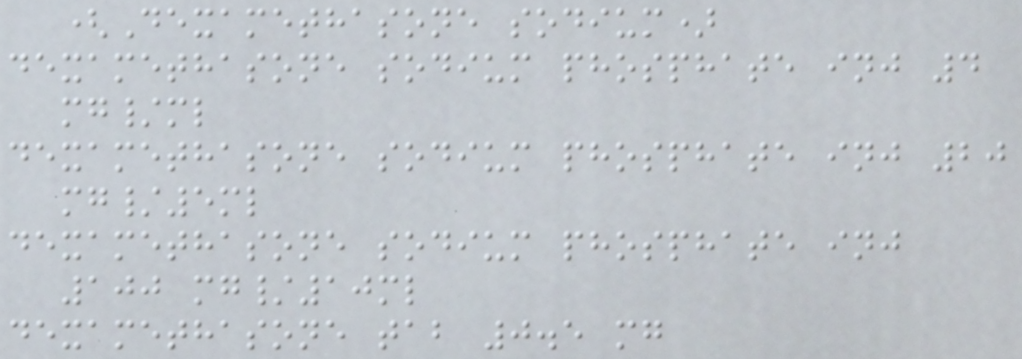(Dexamethasone sodium)
dexamethasone sodium phosphate inj 4
mg/ml
dexamethasone sodium phosphate inj 20
mg/5ml
dexamethasone sodium phosphate inj
100 mg/10ml
dexamethasone tab 0.5 mg
